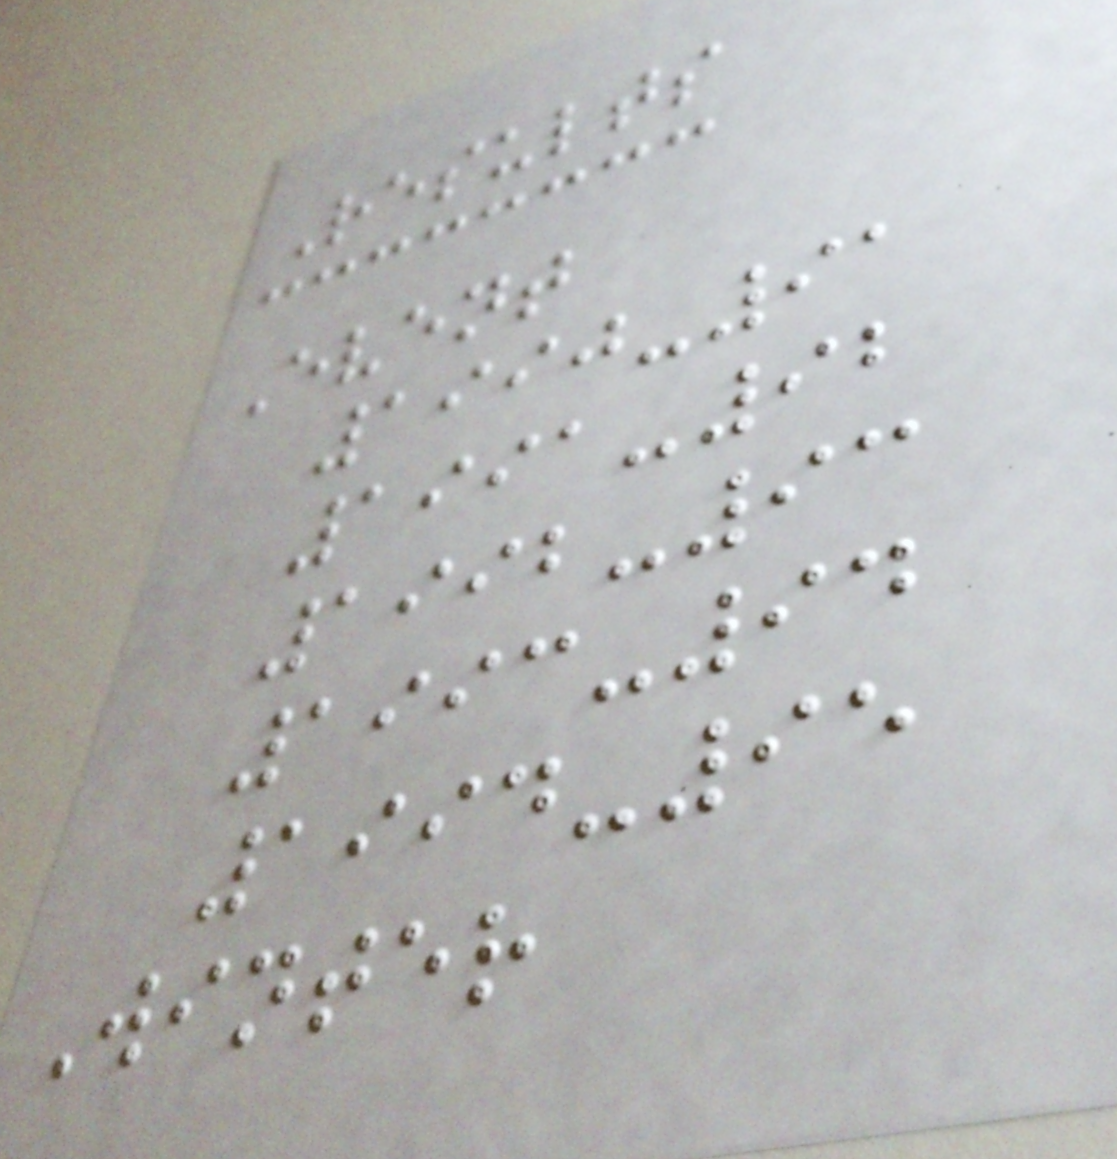Results
Event
1990-91
1991-92
1992-93
1993-94
1994-95
Winter
